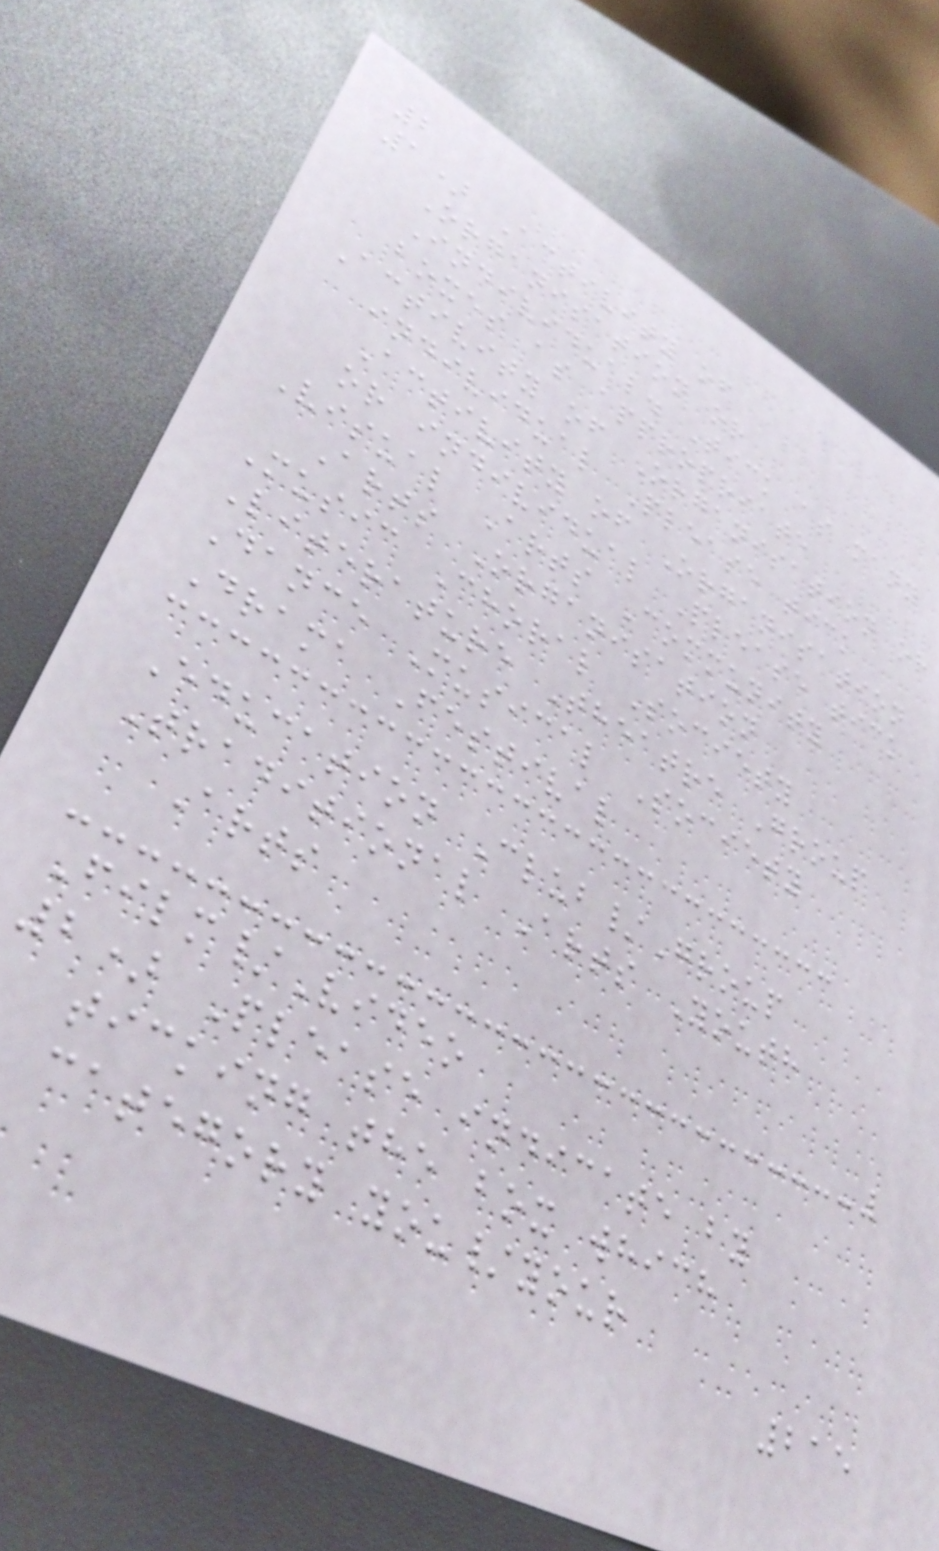2
1) Activity of
Organisation or
Individual. Tick as many
boxes as appropriate
Activity of Organisation or
individual Please tick
Activity of Organisation
or individual Please tick
Visual Arts Community
Arts Organisation
Music Choral Society
Literature Theatre Group
Dance Musical Society
Drama Festival
Education Club/Group
Traditional Arts Youth
Arts
Film/Video
2) Please indicate by
ticking the box which
category you/your
215
